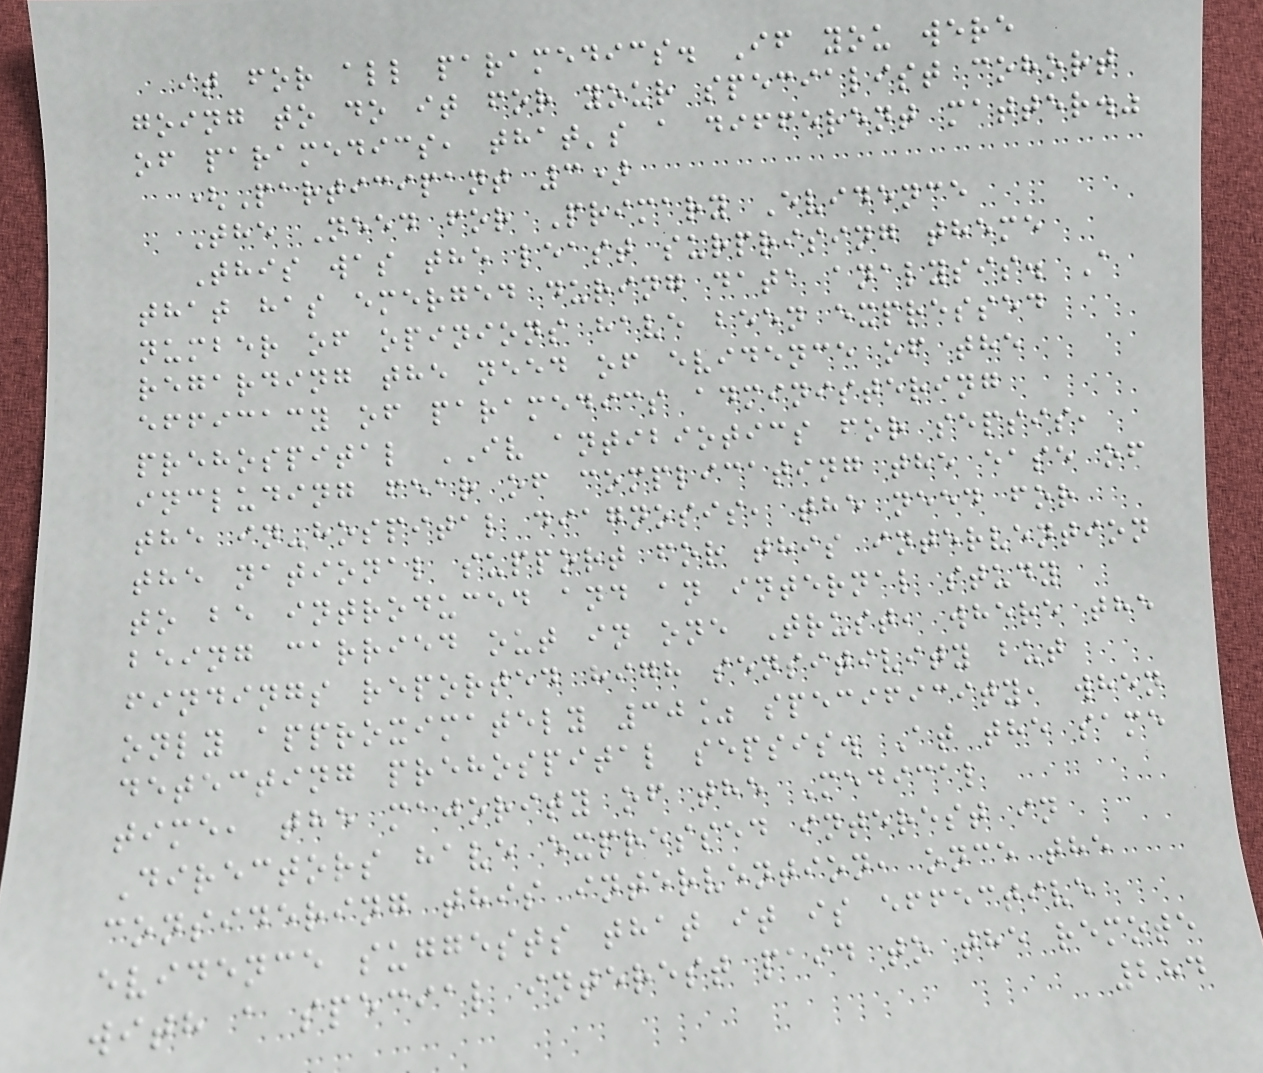it for all paramedics. If you were
going to do it for your specialist cohort
of paramedics, that's a different matter."
(Participant 3)
The Need for Primary Evidence
This was the least surprising theme
that has emerged during data analysis. A
number of opinions have been expressed
regarding the need of evidence of the
efficacy of paramedics administering
prehospital IV antibiotics for sepsis,
including fear of complicating the ease of
the in-hospital diagnosis, the need for
the national support for this intervention
to be introduced and an internal study
being carried out in one Trust, where the
findings reported high sensitivity but
only approximately 30% specificity, when
detecting prehospital sepsis. At the same
time, the majority of the Medical
Directors have expressed interest in
considering this intervention, once the
evidence suggests that it is effective
with a special interest paid to the remote
284
